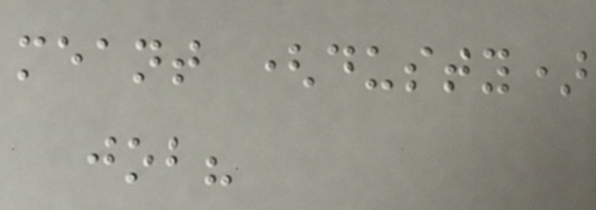meant (dusty)
job?
